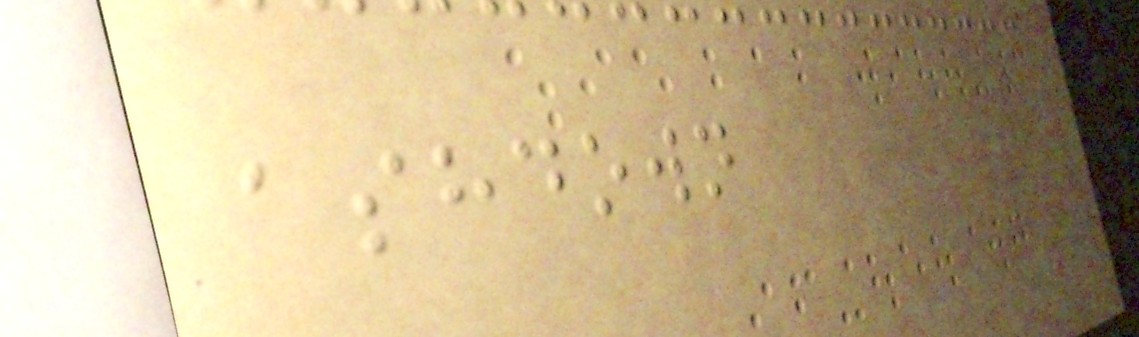ashdown
